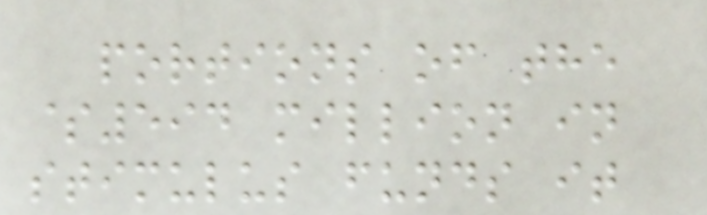portions of the
$594 million in
stimulus funds it
